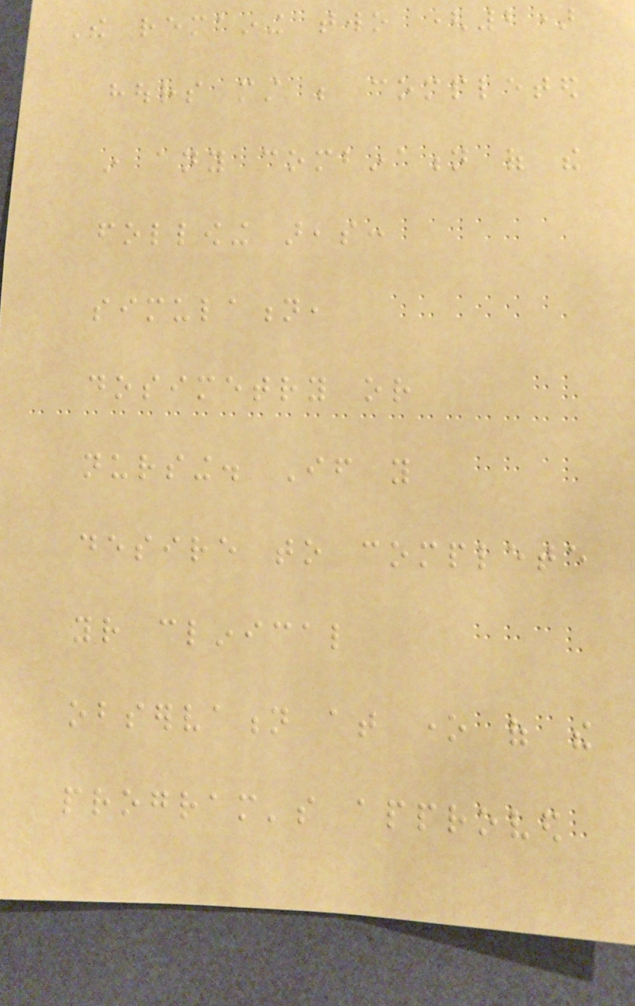The remaining two (2)
hours must be completed
in any combination of the
following areas:
simulation,
dosimetry or
nursing. If you
desire to complete
your clinical
observation at one of the
program's approved
